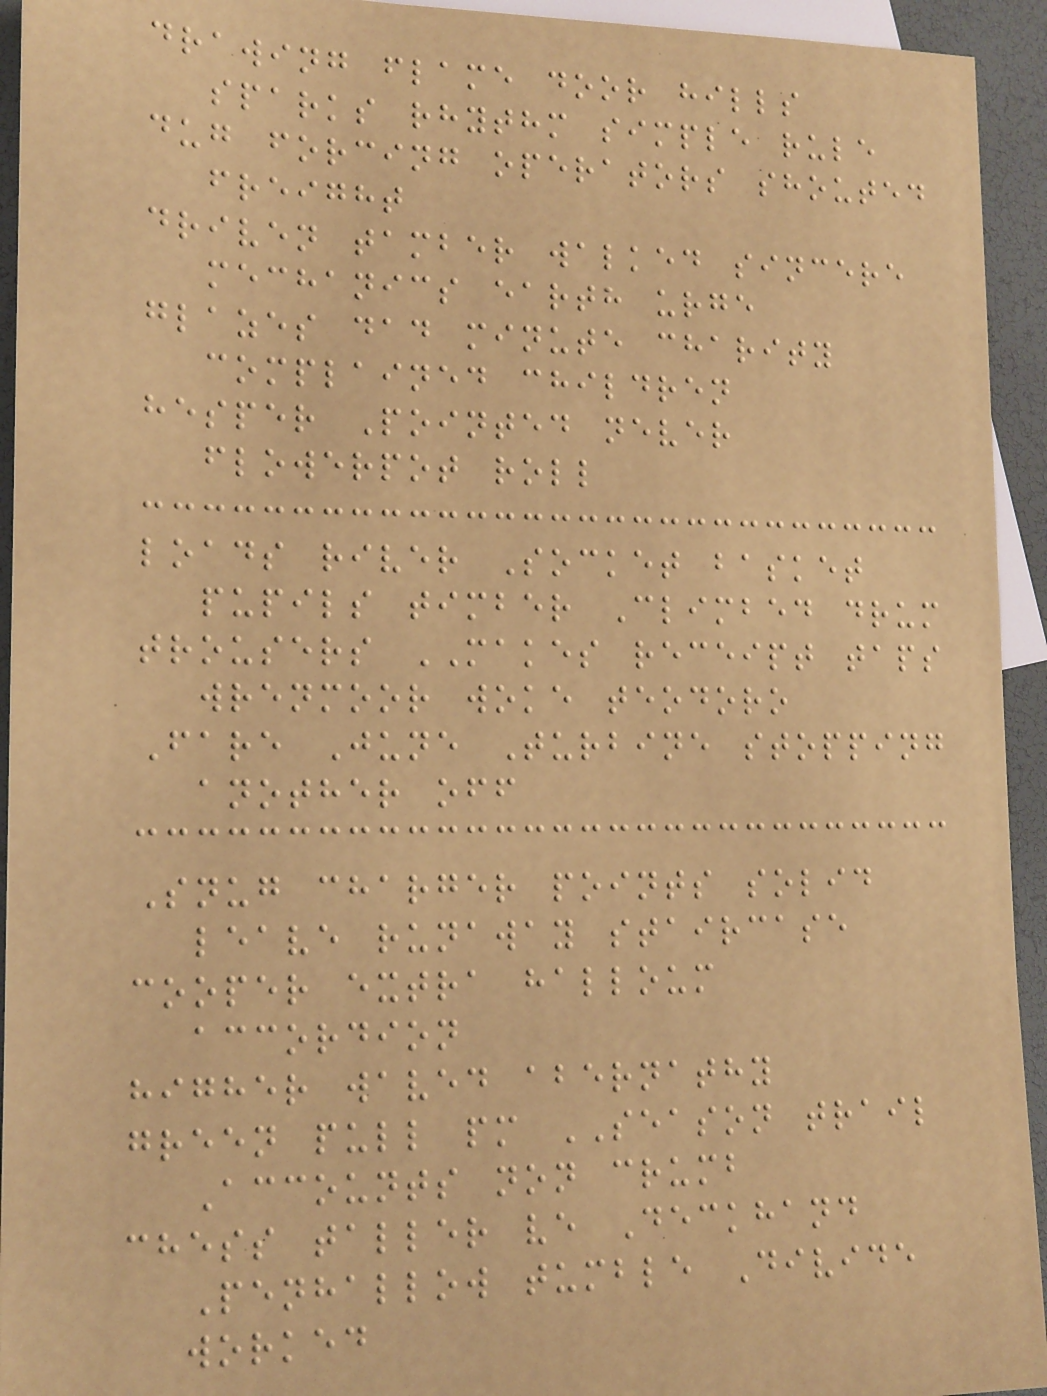drawing flame door hills
sparks rhythm simple rule
dug forcing operators shouted
freight
driven tamber walked sincere
mechanics earth urge
glazes dad minute charity
complained children
hesper Pointed never
flowerpot roll
loads river Socket basket
pupils timber Climbed drum
trousers MAKES receipt taps
wrenmoor woke teodoro
Fare June Turbine stopping
another off
Snug charger points solid
leave runaway staircase
cooper extra halloum
accordion
higher waved abernathy
green pull pm SEASON trail
Accounts non crumb
chess taller ve Deckhand
Penhallow tumble Divide
worked
